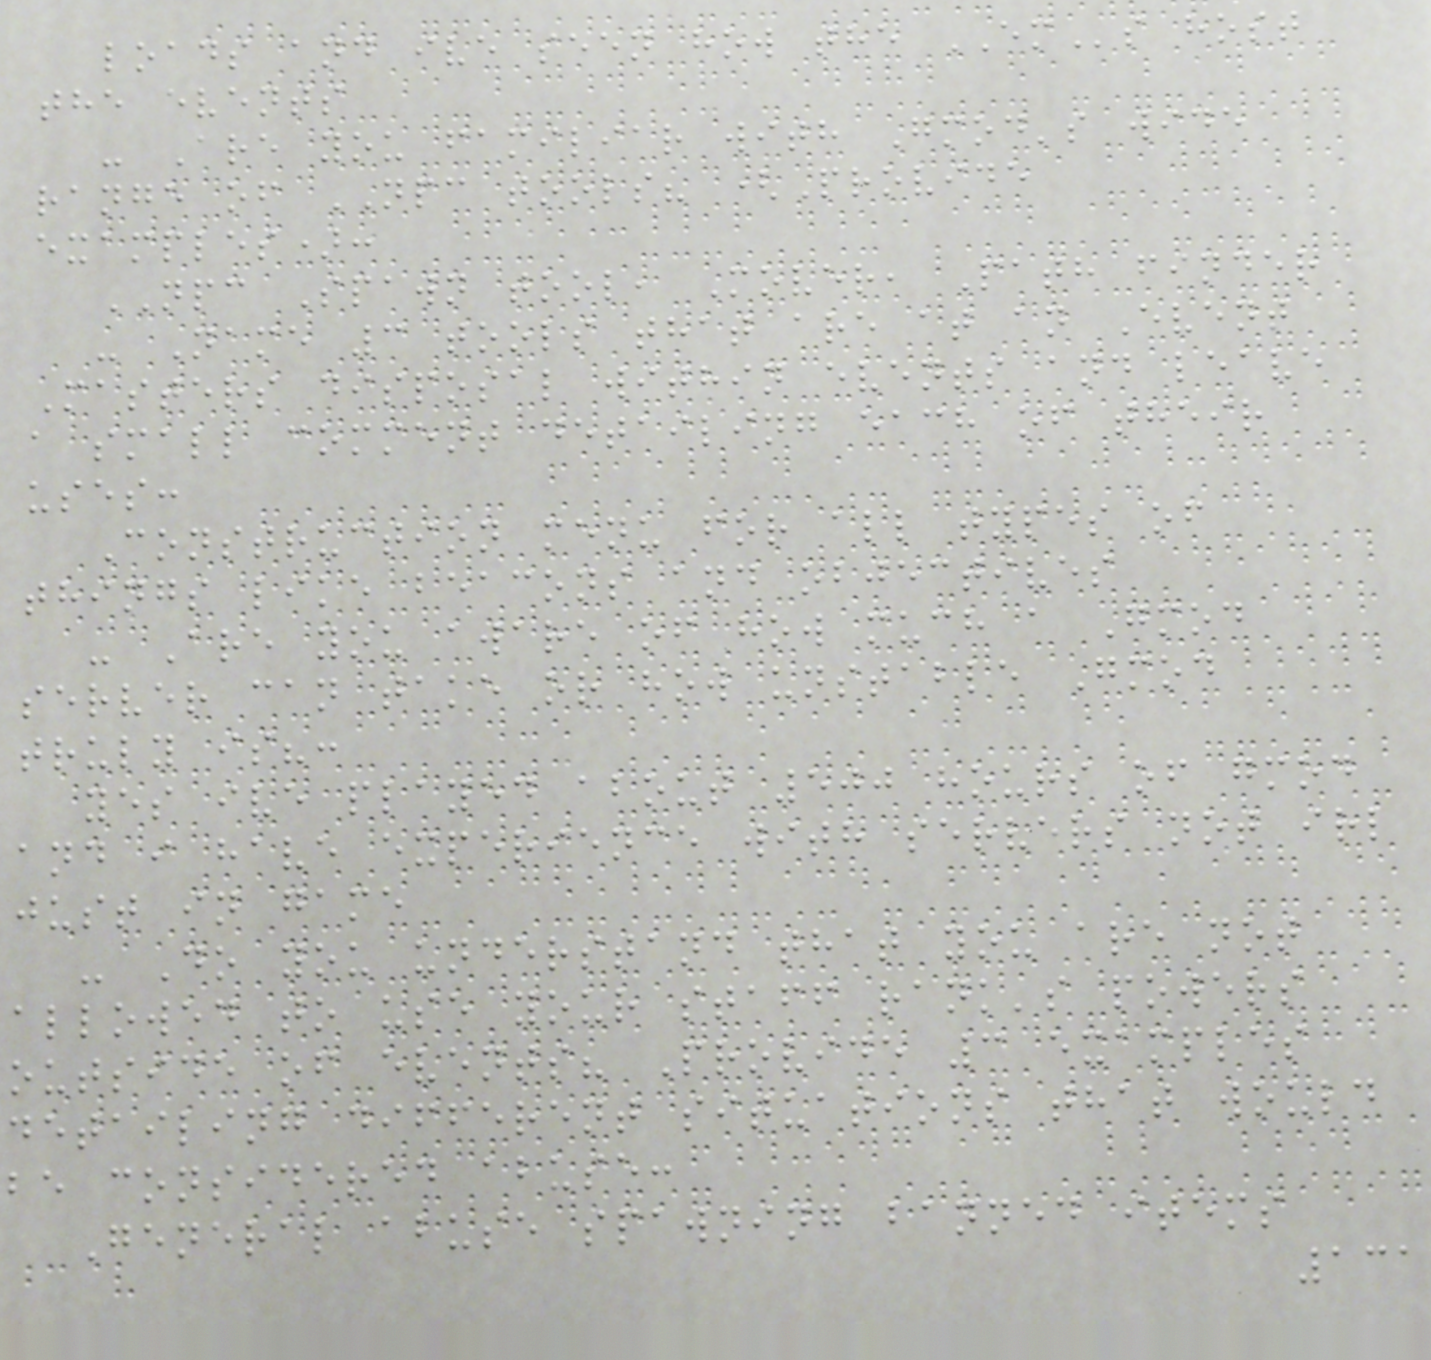loads and ive seen how the EMs host
the events
- Are you familiar with Gmod's wide
range of NPC tools? (Provide
examples):
NPC Spawn tool, Mover, Path finder
- Name 3 tools that are at an Event
Masters disposal within events and leave
a small comment detailing each of their
uses:
Construction menu for all types of
things like beacons and objectives
- Are you aware of how much a Gmod
server can take or how unstable Gmod
truly is?:
yes ive played about 500 hours of gmod
and i have experience with servers not irl
just in game
- Do you understand that you are not
allowed to use your staff rank's powers
outside of events? Provide 3 examples
detailing different situations that would
be considered abuse:
General abuse spawning banned items
131
